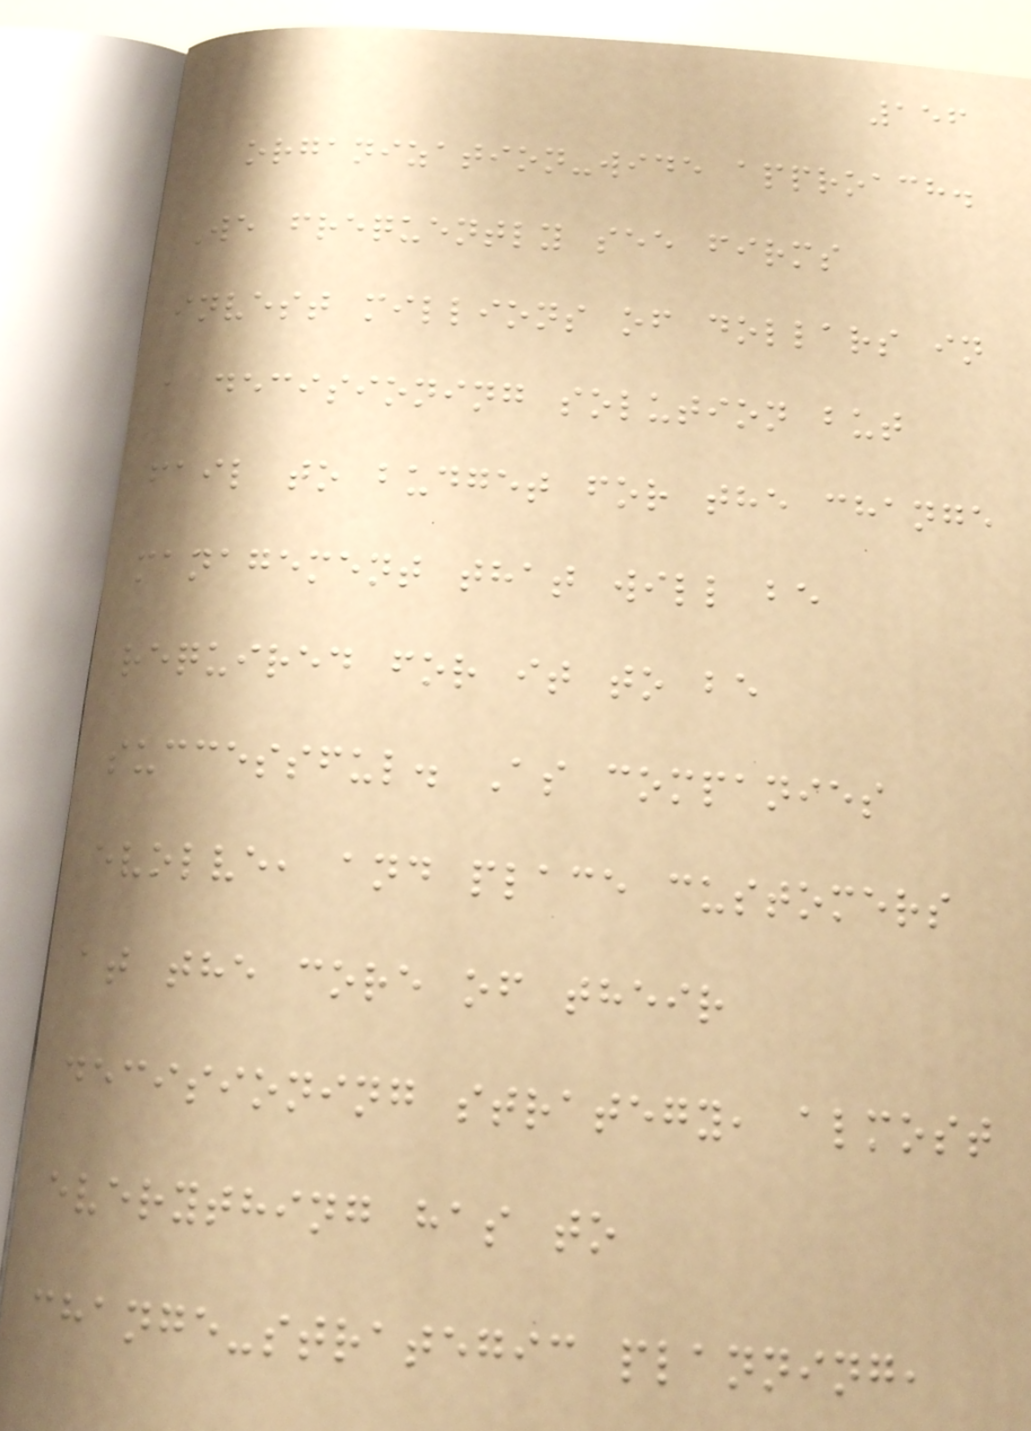156
organization-wide approach.
We frequently see firms
invest millions of dollars in
a decisioning solution but
fail to budget for the change
management that will be
required for it to be
successful. As companies
evolve, and place customers
at the core of their
decisioning strategy, almost
everything has to
change-strategic planning,
